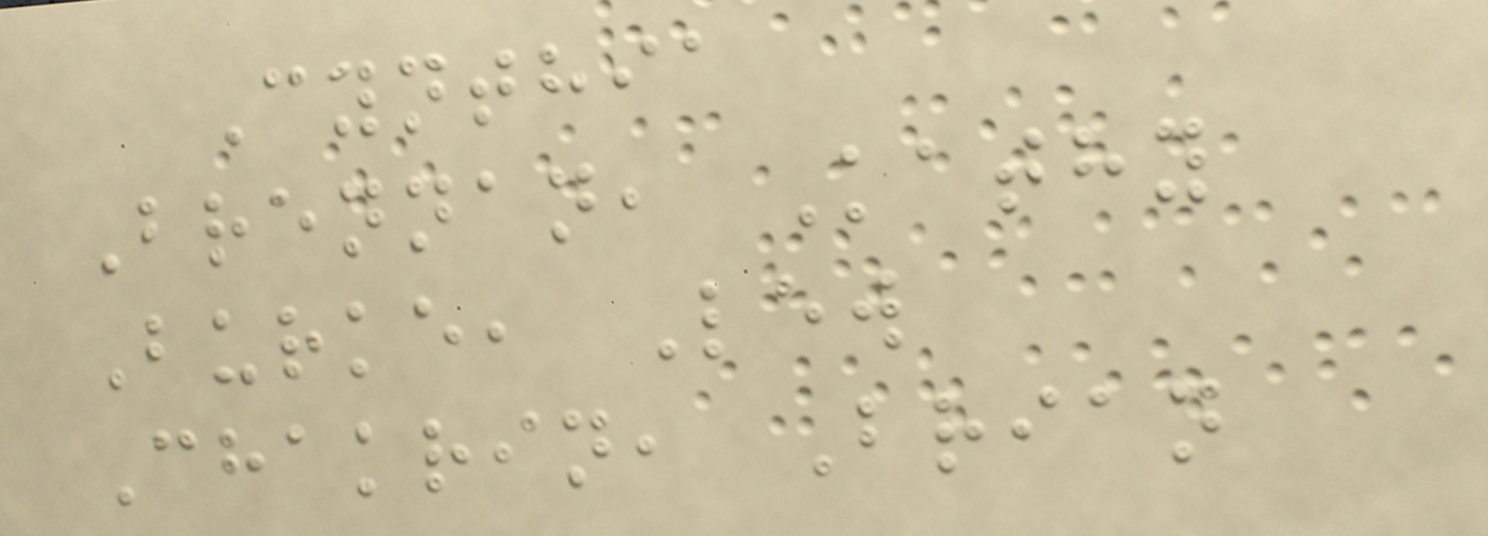Cynthia
Brennan, Kathy
Burke, Lew
Chakrin, Brian
